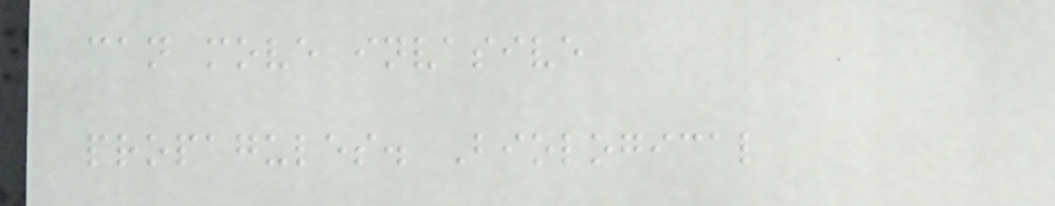can move invasive
propagules. Biological
